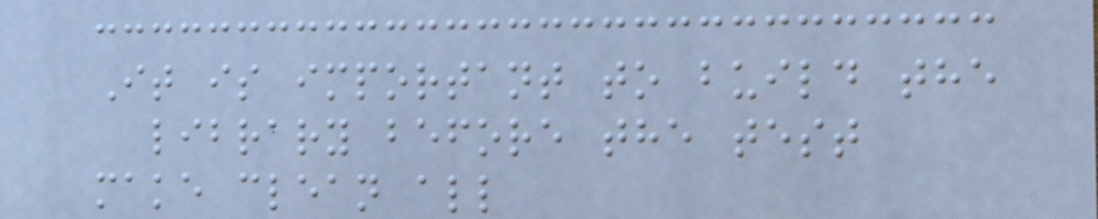It is important to build the
library before the test
make clean all
